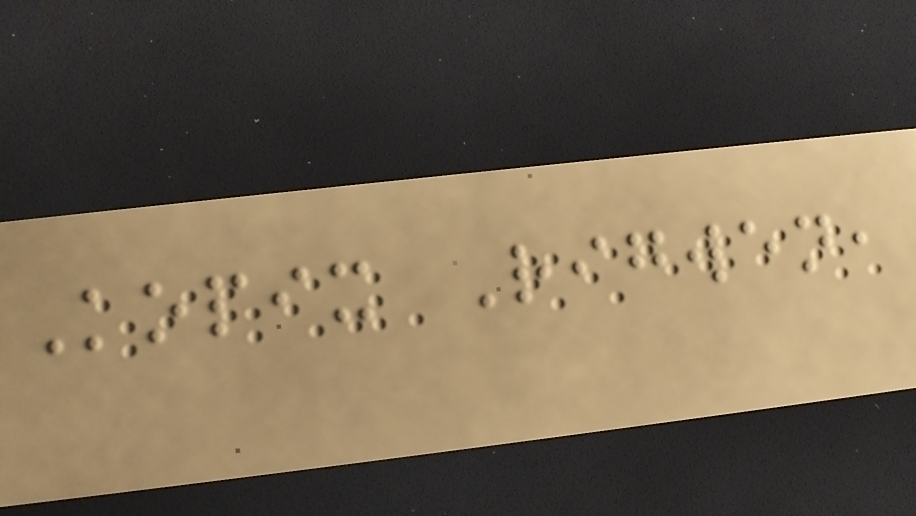Kopix Rigwen,
